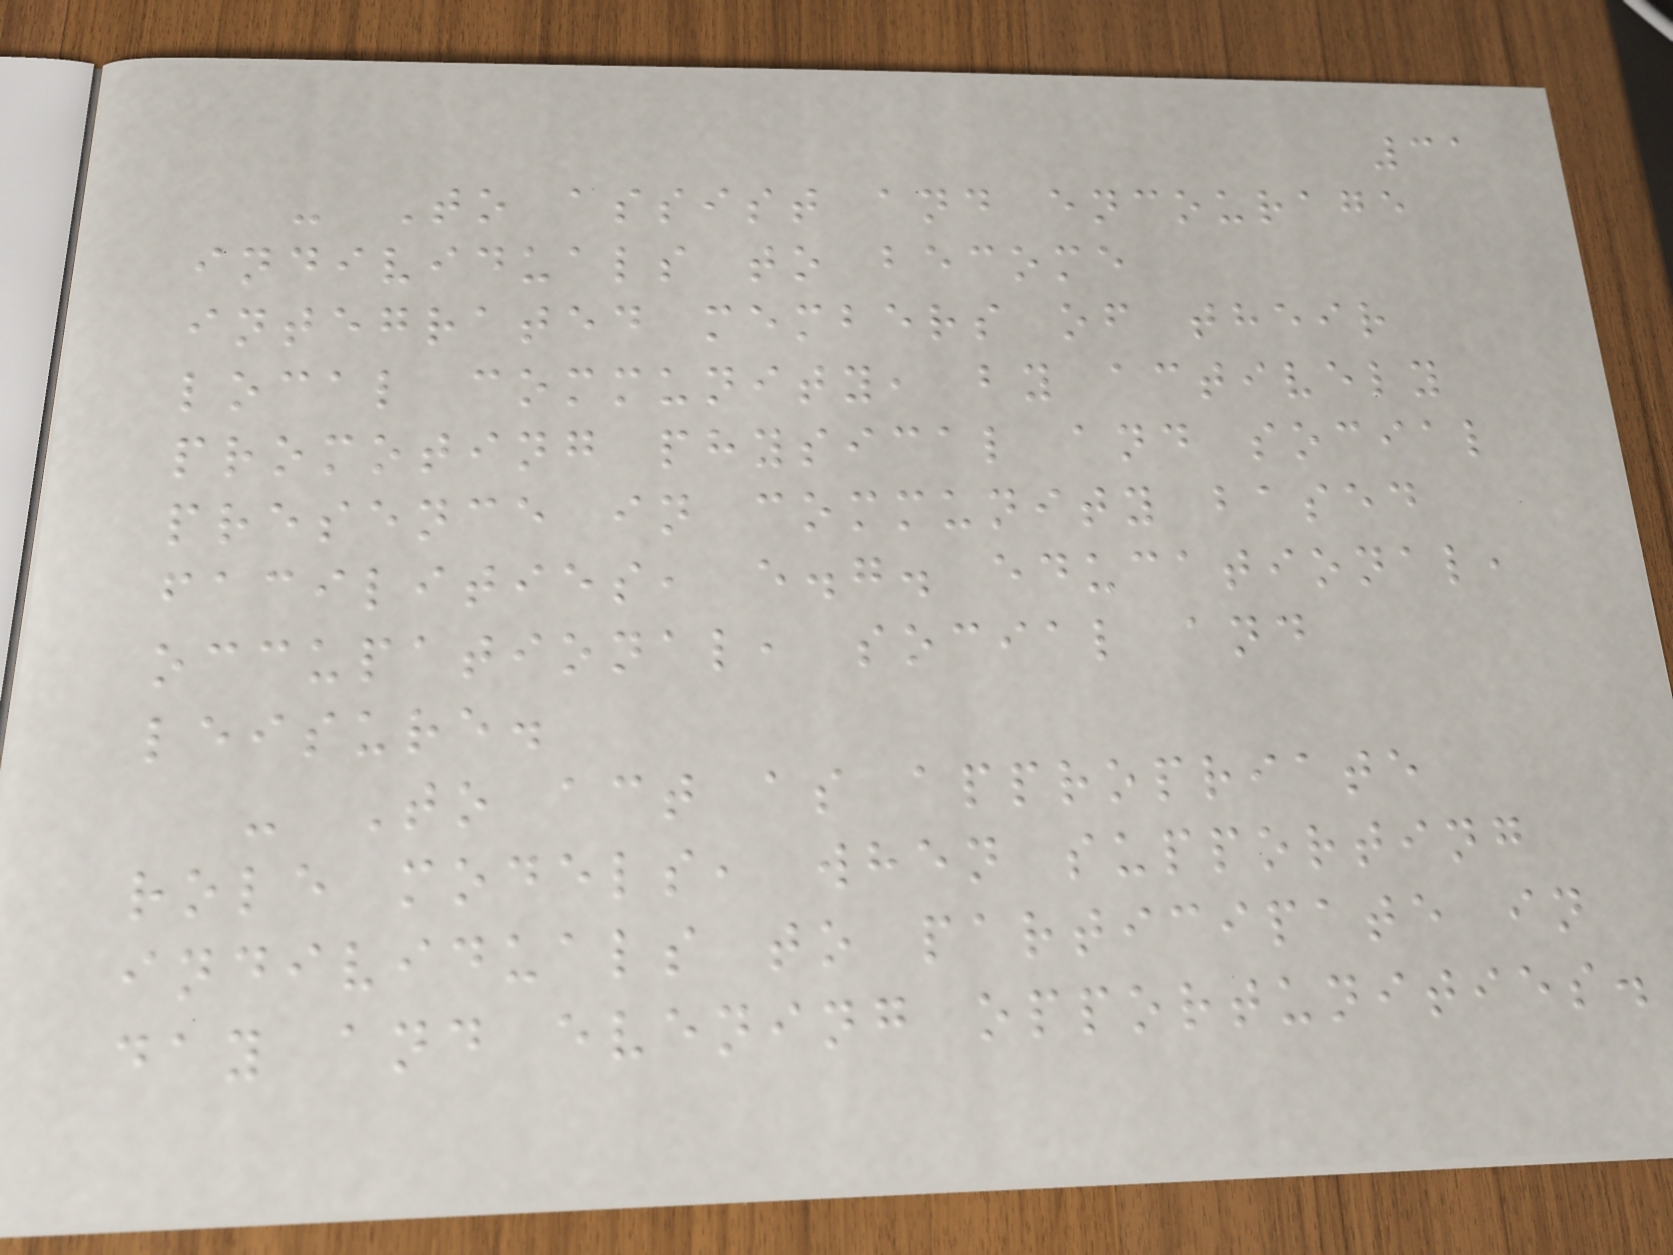31
- To assist and encourage
individuals to become
integrated members of their
local community, by actively
promoting physical and social
presence in community based
facilities, e.g. educational,
occupational, social and
leisure.
- To act as appropriate
role models, when supporting
individuals to participate in
day and evening opportunities.
